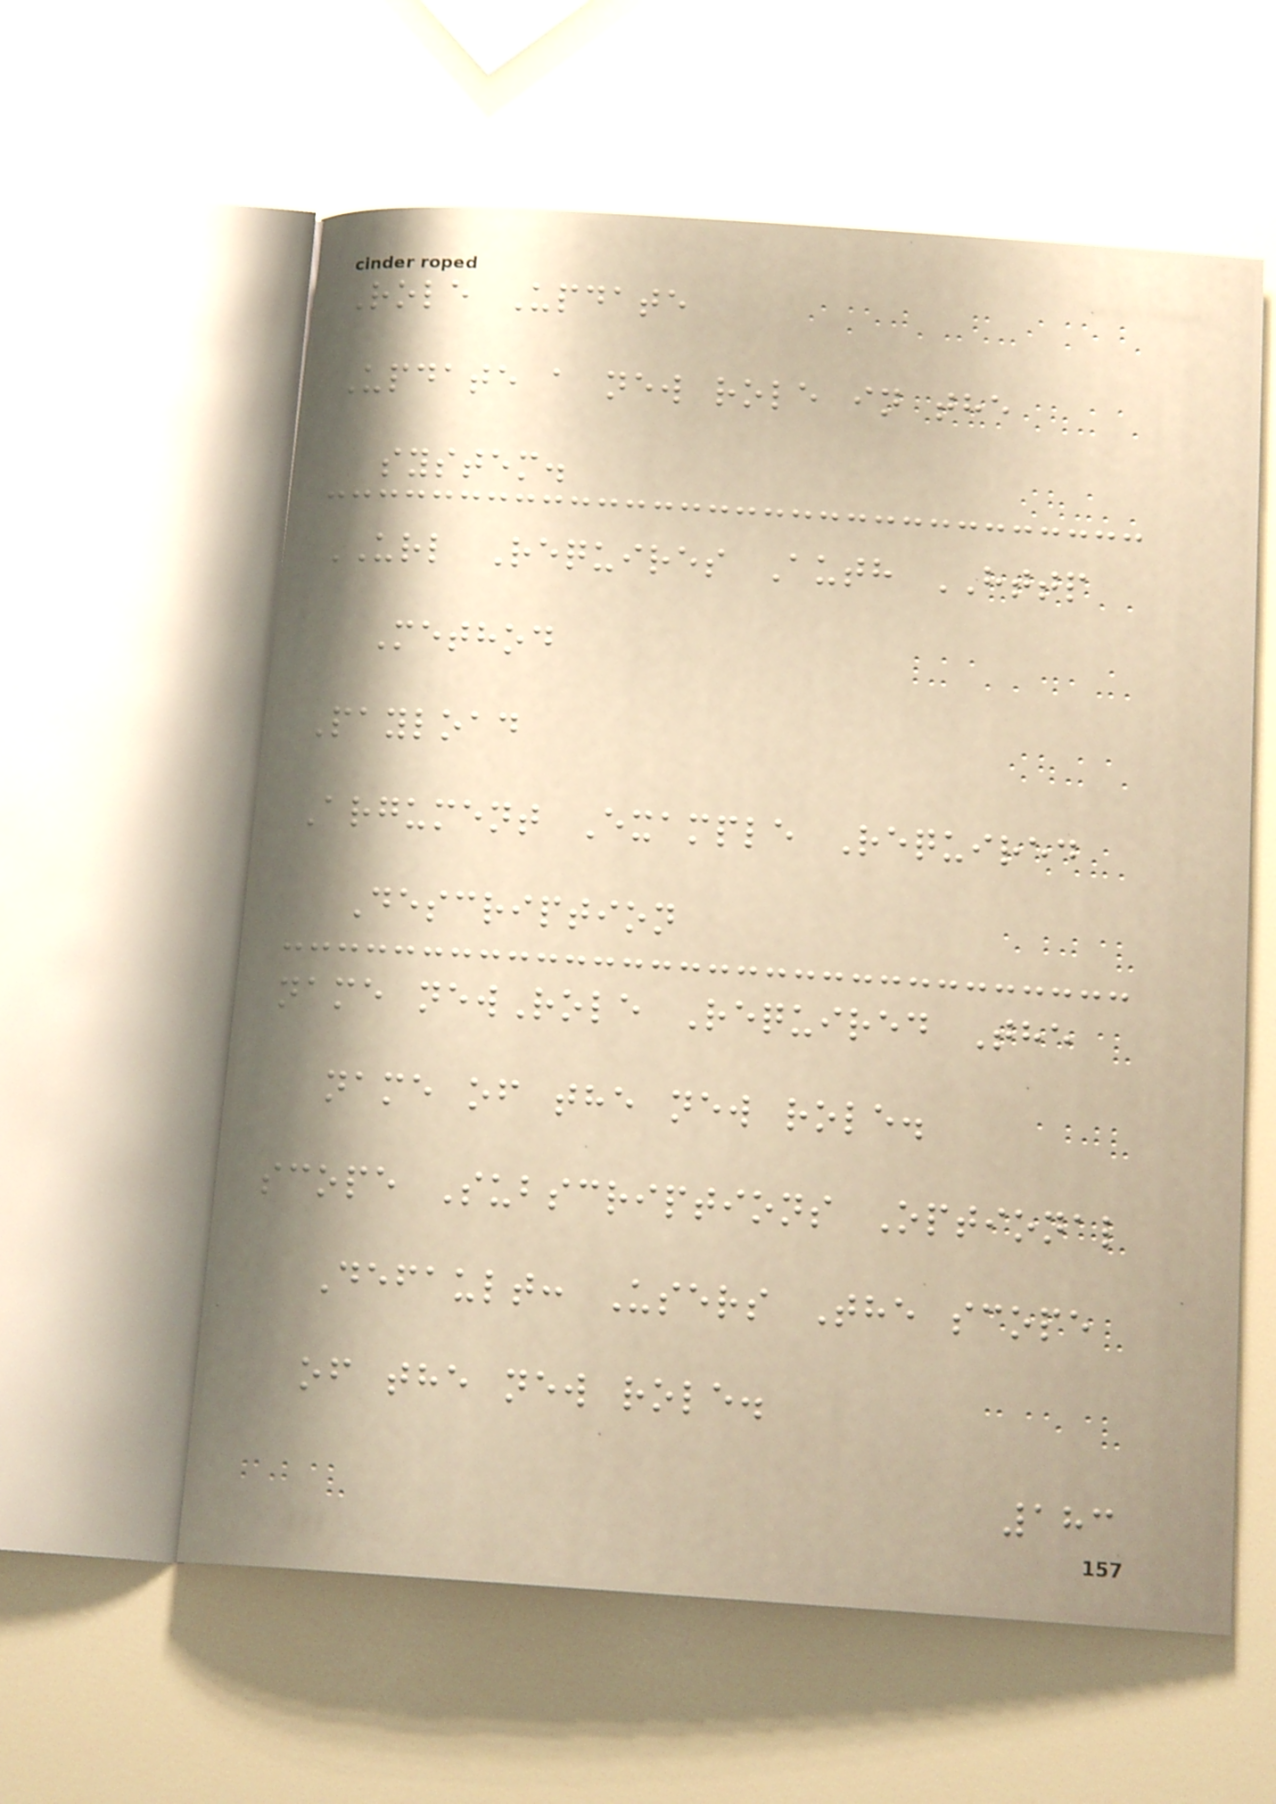Role Update
Update a new role in the
system.
URL Requires Auth HTTP
Method
Payload
Argument Example Required
Description
name newRole Required The
name of the new role.
scope Subscriptions Optional
Default: Users The scope
of the new role.
183
